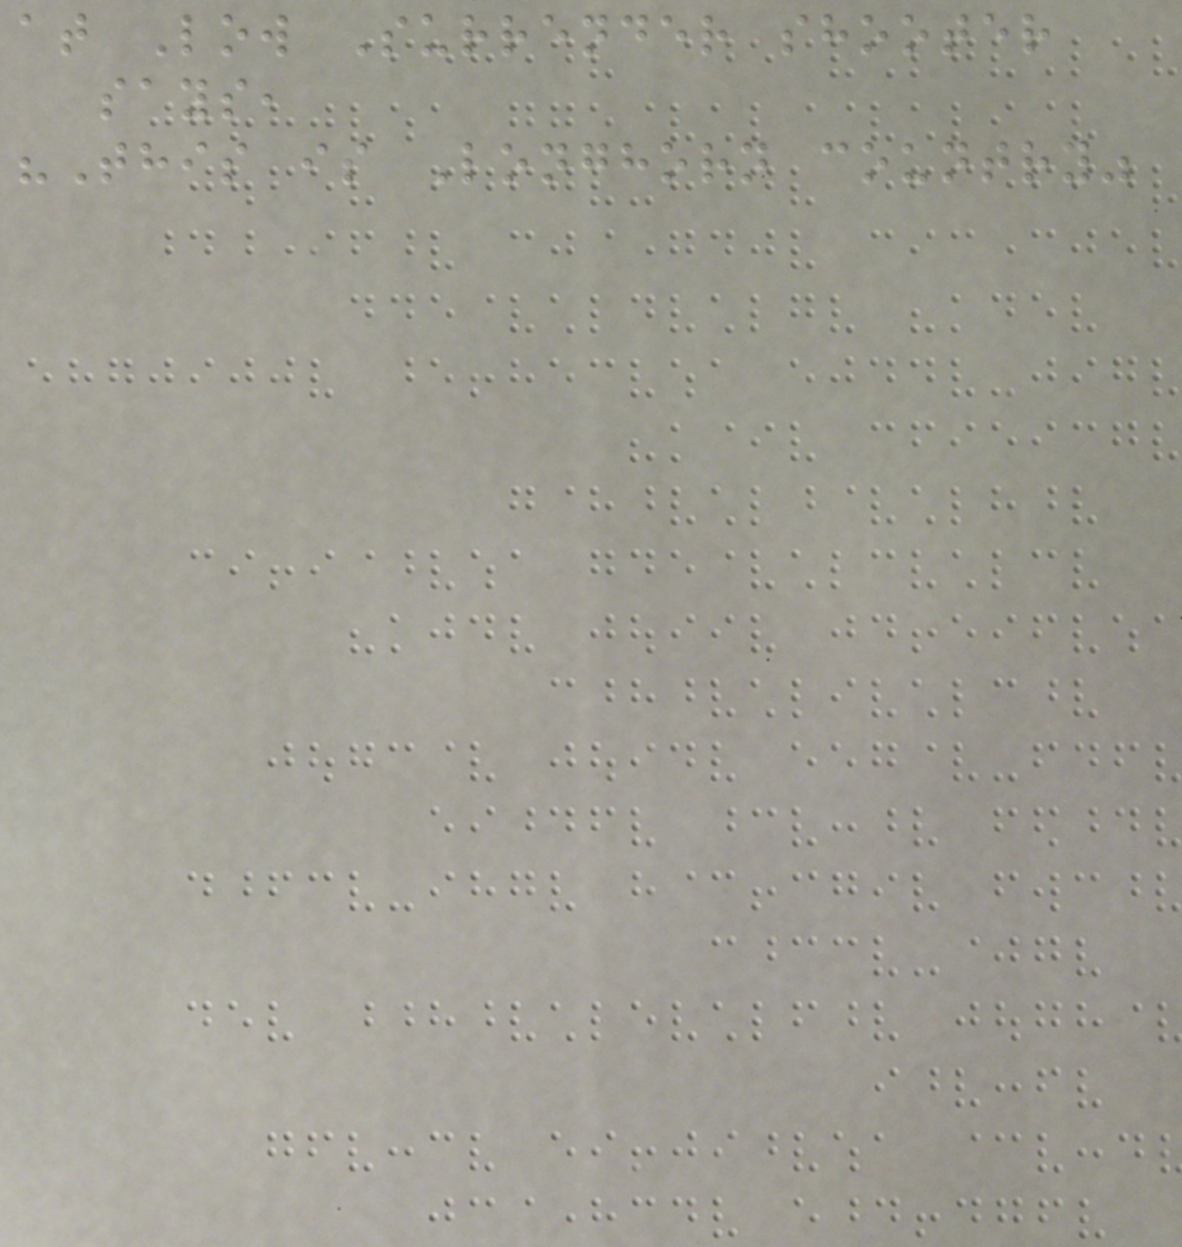at Low Surrender shooter
says,
"This is Longhorn country"
